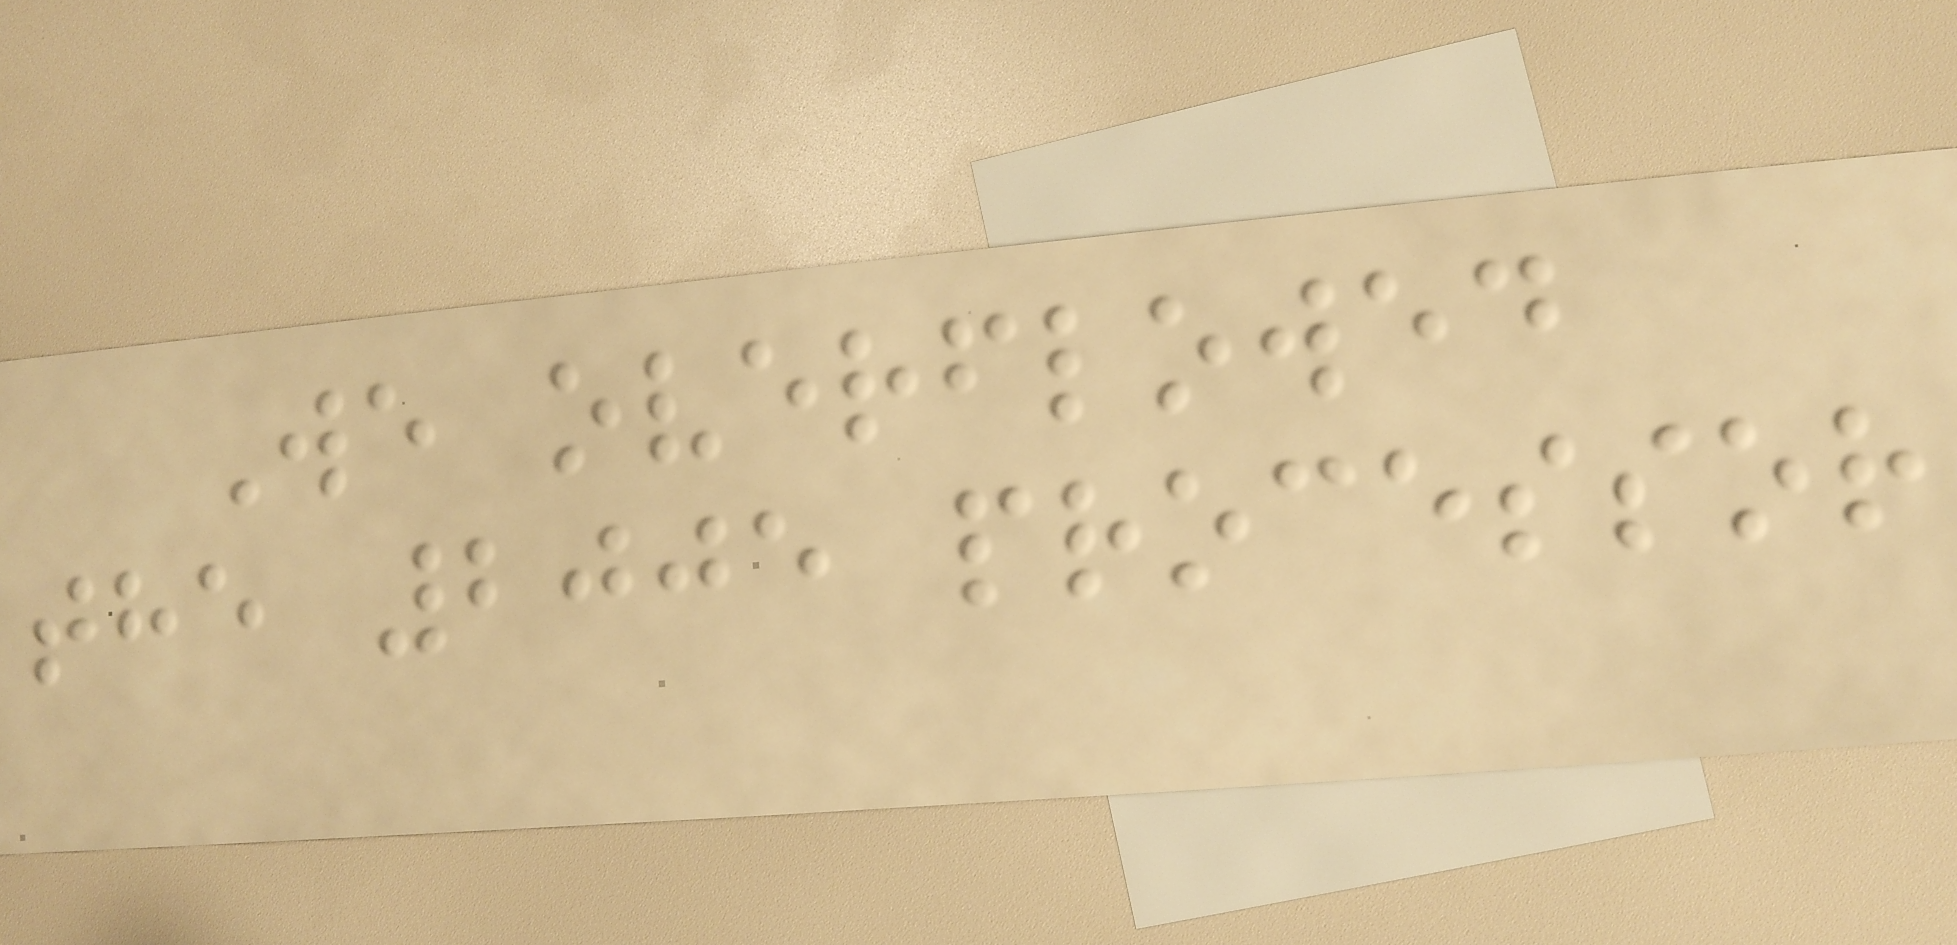We overflowed
the 2005 processor
